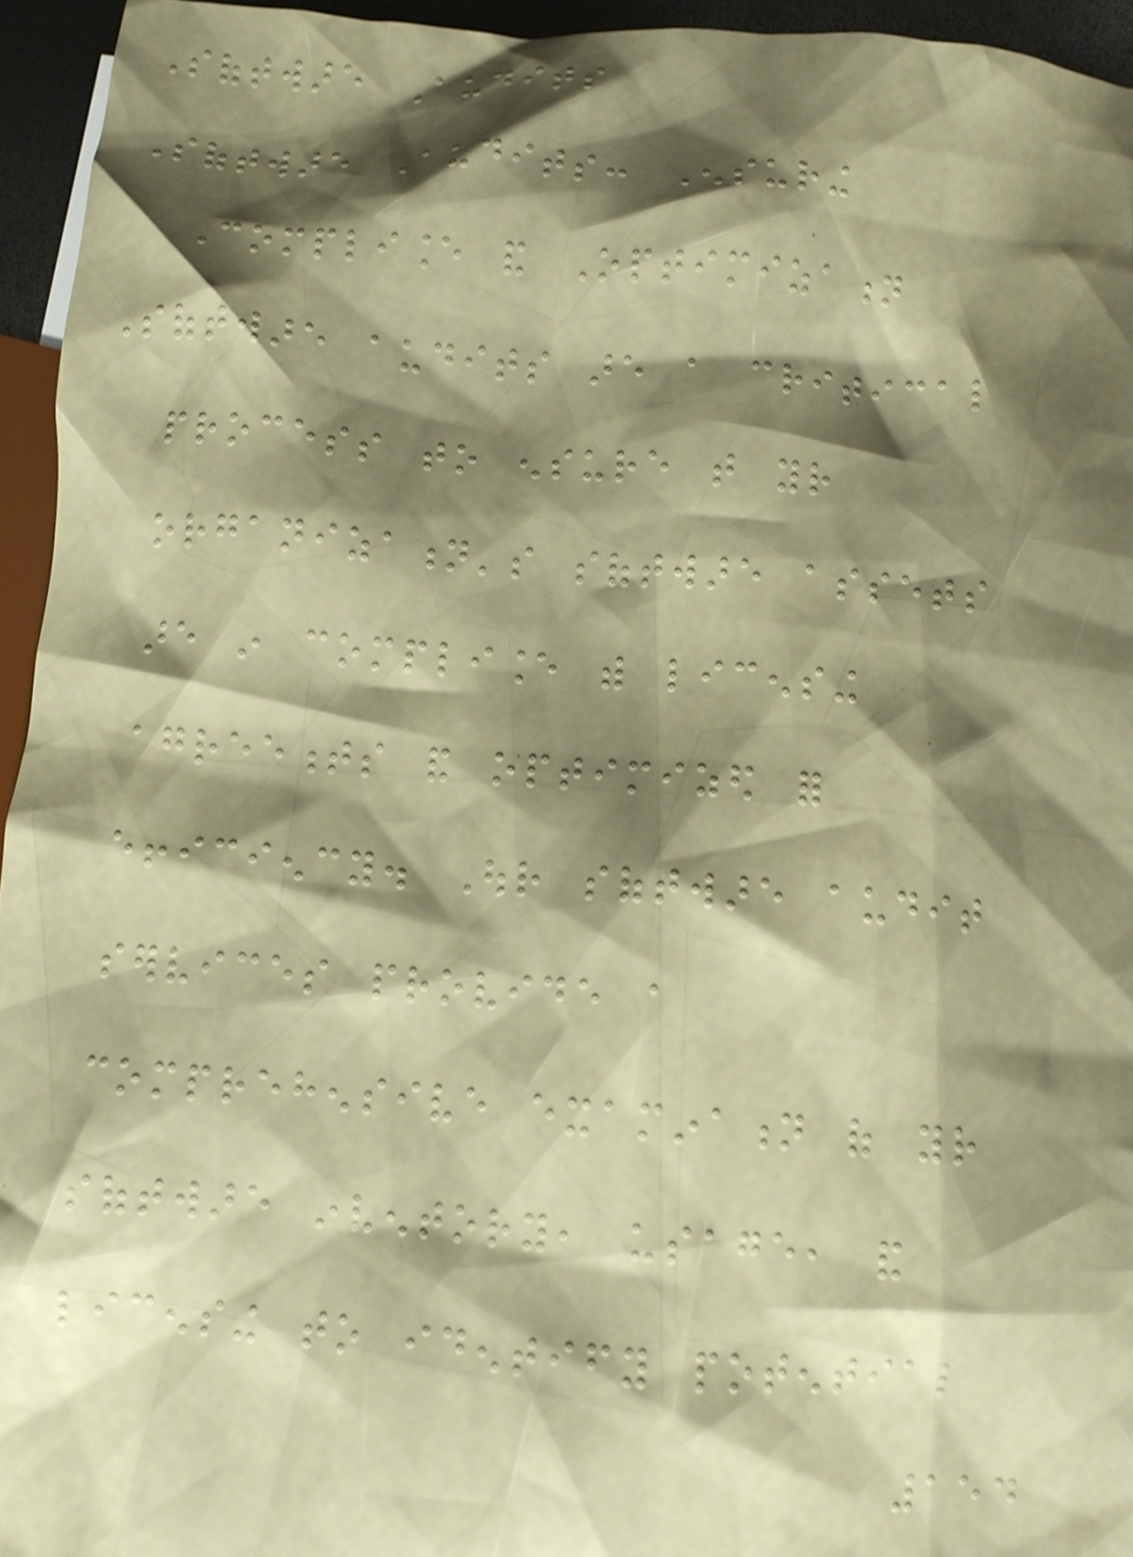Software Audits
Software Audits: Ensuring
Compliance and Optimization
Software audits are a critical
process to ensure that your
organization's software assets
are in compliance with licensing
agreements and optimized for
efficiency. Our software audit
services provide a
comprehensive examination of your
software inventory, usage, and
licensing to identify potential
154
